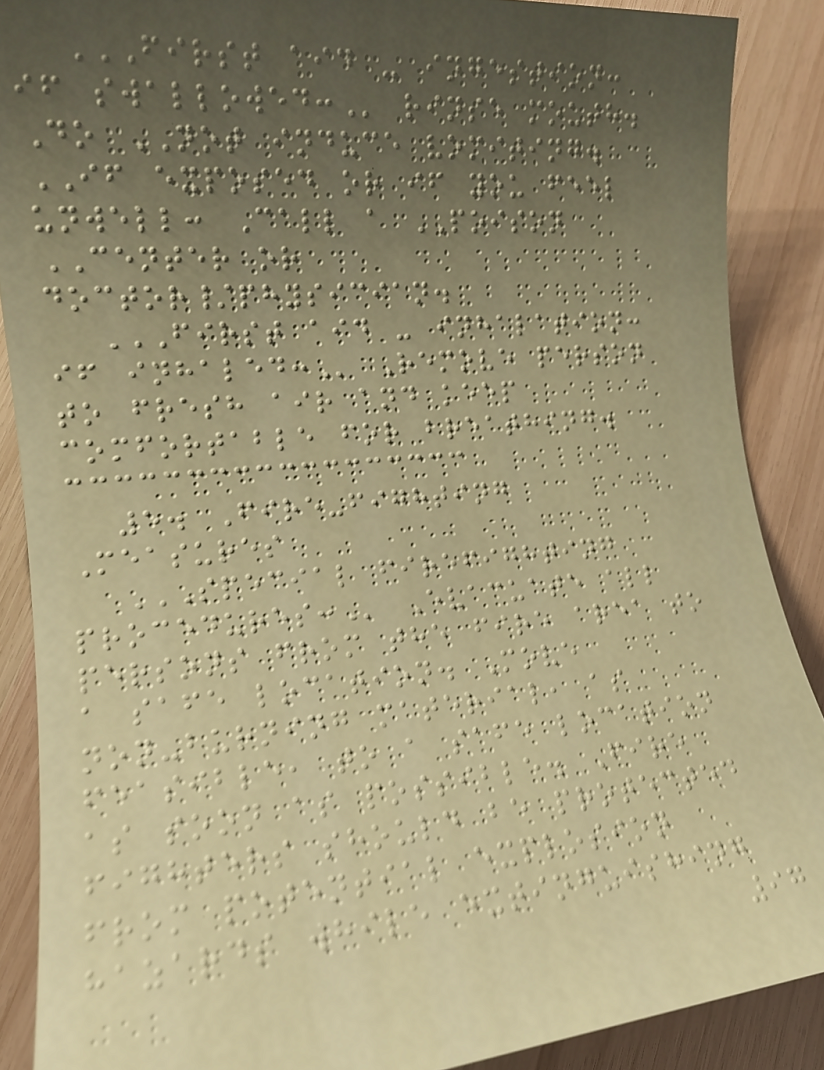FIRST AID - INGESTION:
IF SWALLOWED: rinse mouth.
Do NOT induce vomiting.
IF exposed or if you feel
unwell: Call a POISON
CENTER or
doctor/physician.
FIRST AID - INHALATION:
IF INHALED: Remove person
to fresh air and keep
comfortable for breathing.
5. Fire-fighting
Measures
SPECIAL FIREFIGHTING
PROCEDURES: Evacuate all
persons from the fire area to
a safe location. Move
non-burning material, as
feasible, to a safe location
as soon as possible. Fire
fighters should be protected
from potential explosion
hazards while extinguishing
97
